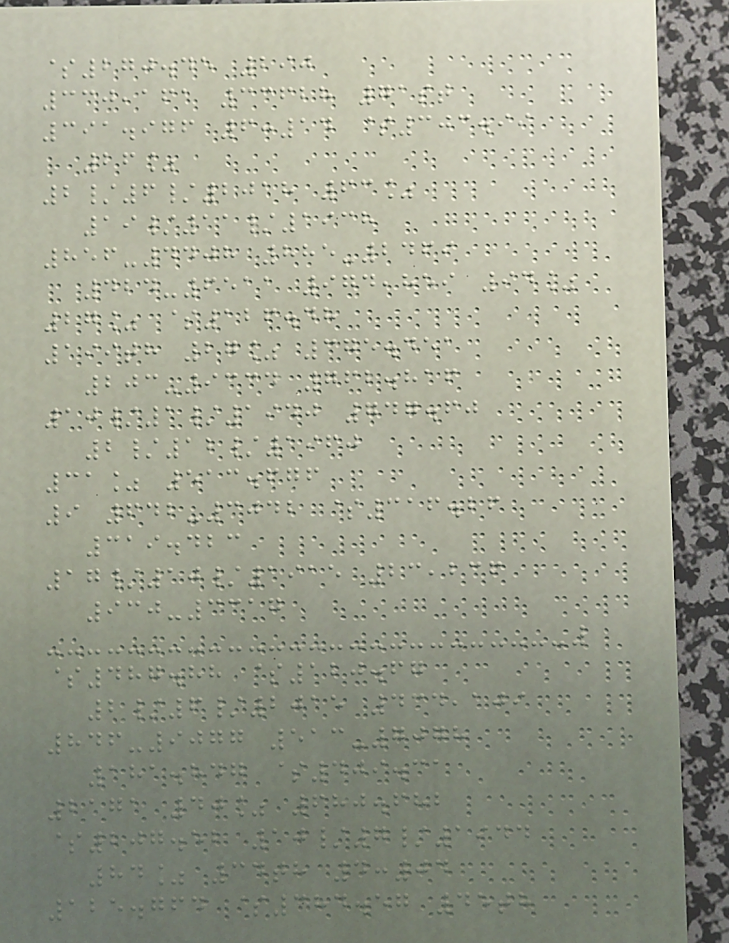$270.45 290
330,161 33628 71st
391.976 6:14 $303.99
26%
2/6/2018 63%
19/11/1938
856-4408 885-2469
424-6511 974,859 94%
27% $126.48
199th 27% 375.451
203-9334 762.816
10/1/1940 747.60
2/12/1960
31% 513.676
9 642-3042 $316.26
319.423
17/10/1915 23,236
930-3317
$487.88 $120.67
2/6/2015 434,109
846-9077 513-7078
181.847 $409.31
2171 40% 680.682
$207.52 10/7/1944
84% 34th 4:04
125.764 $384.57 45th
